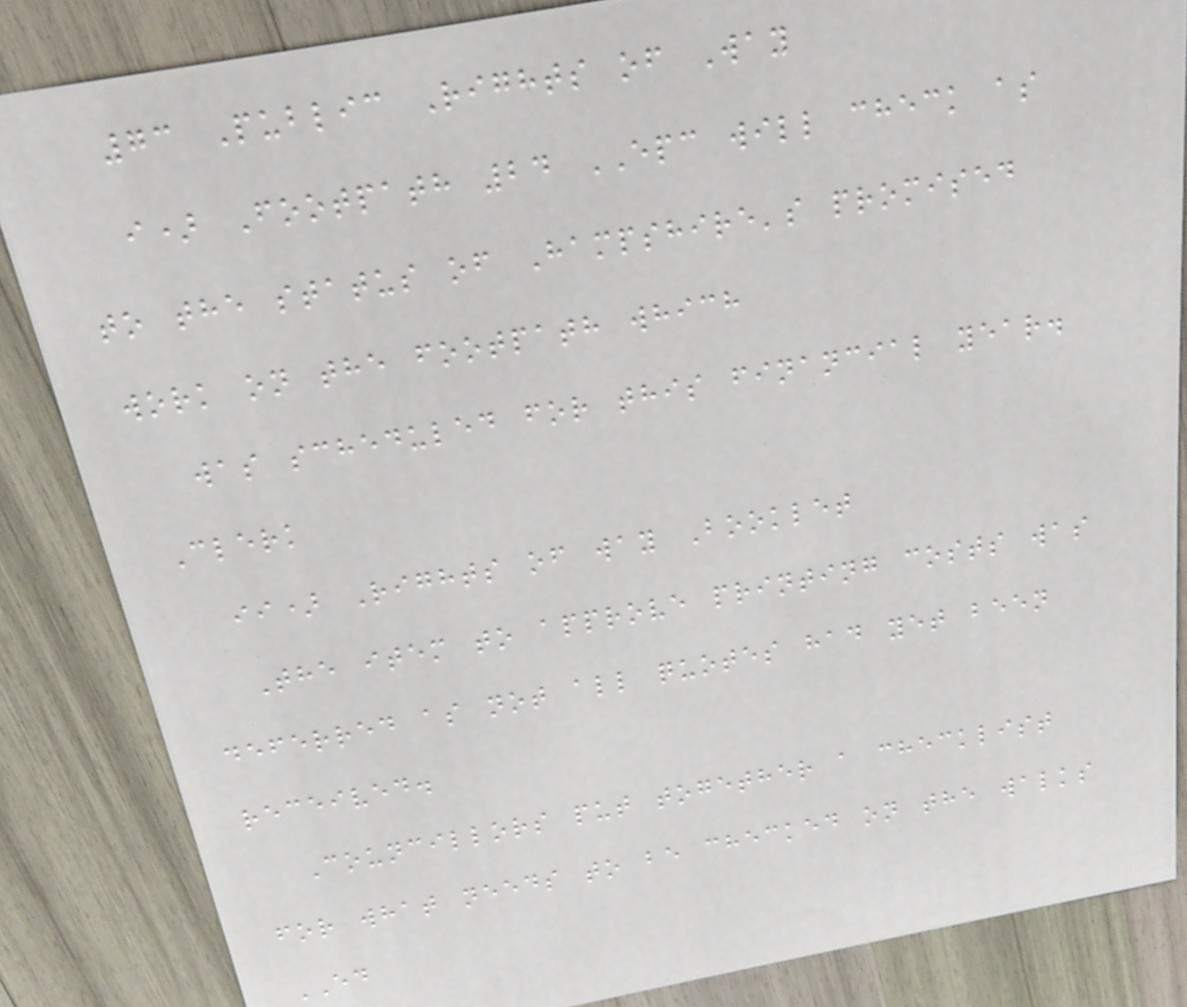73 Public Rights of Way
i) Footpath 24 EPC will check as
to the status of Hampshire's promised
work on the footpath which
was scheduled for this financial year.
Clerk
ii) Rights of way Booklet
The item to approve printing costs was
deferred as not all quotes had yet been
received.
Councillors put together a checklist
for what needs to be checked on the walks
ED
